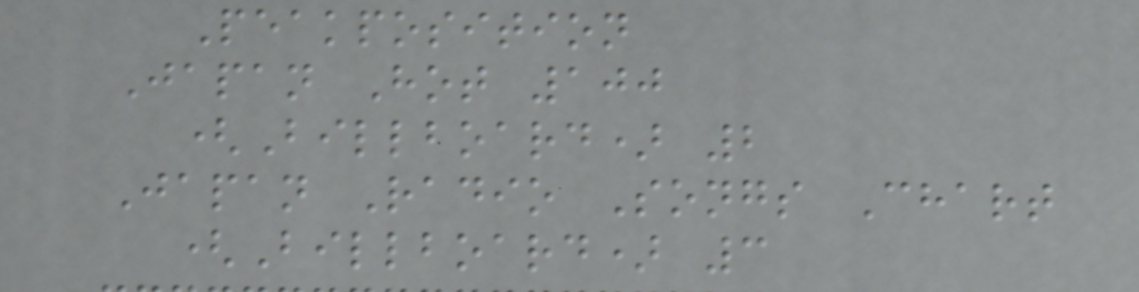Peakposition
Japan Hot 100
(Billboard) 2
Japan Radio Songs Chart
(Billboard) 3
